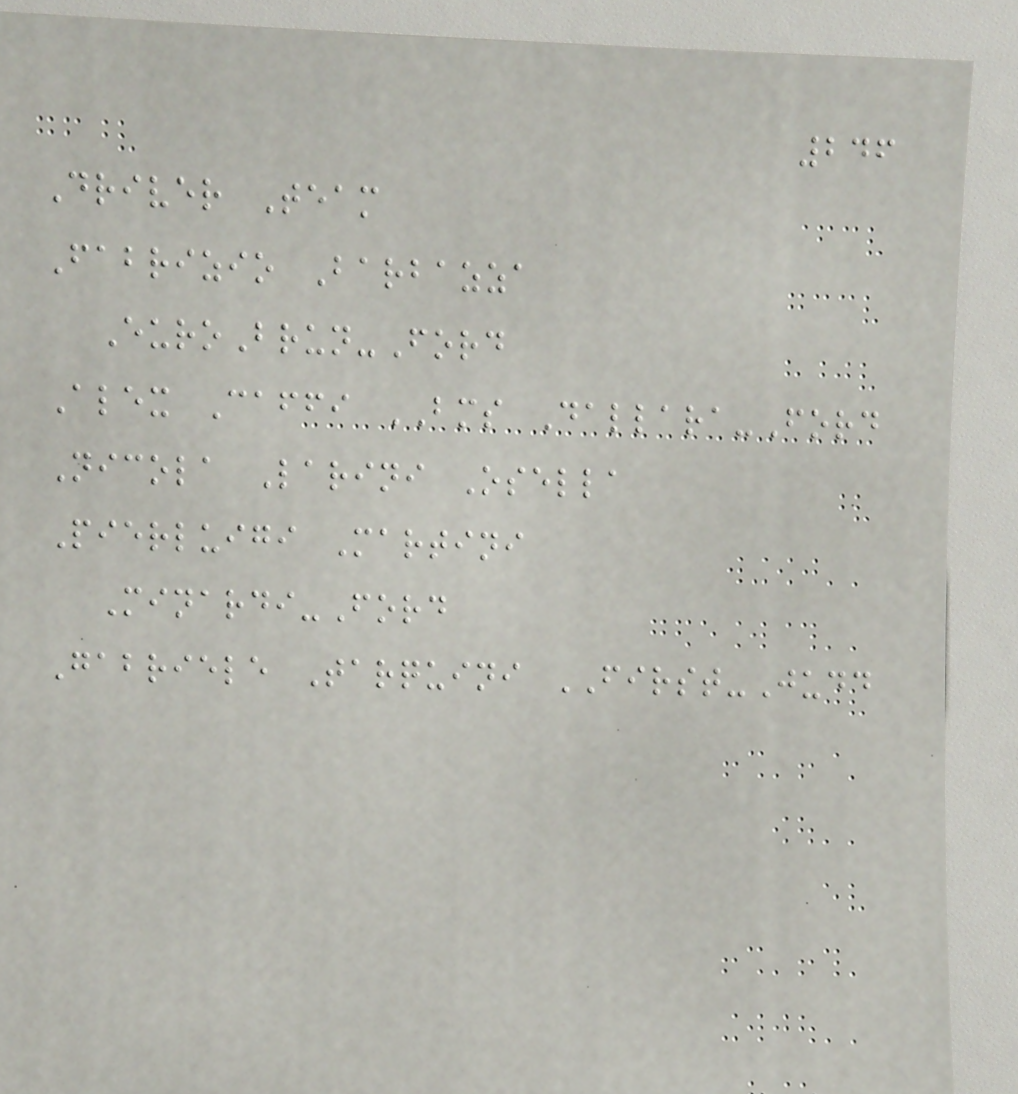246
Driver Team
Fabrizio Barbazza
EuroBrun-Ford
Alex Caffi BMS Dallara-Ford
Nicola Larini Osella
Pierluigi Martini
Minardi-Ford
Gabriele Tarquini FIRST-Judd
